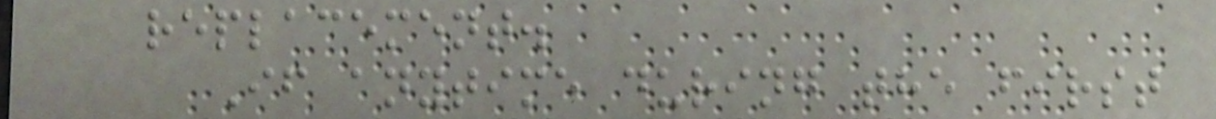replacement.
If anytime during the first
